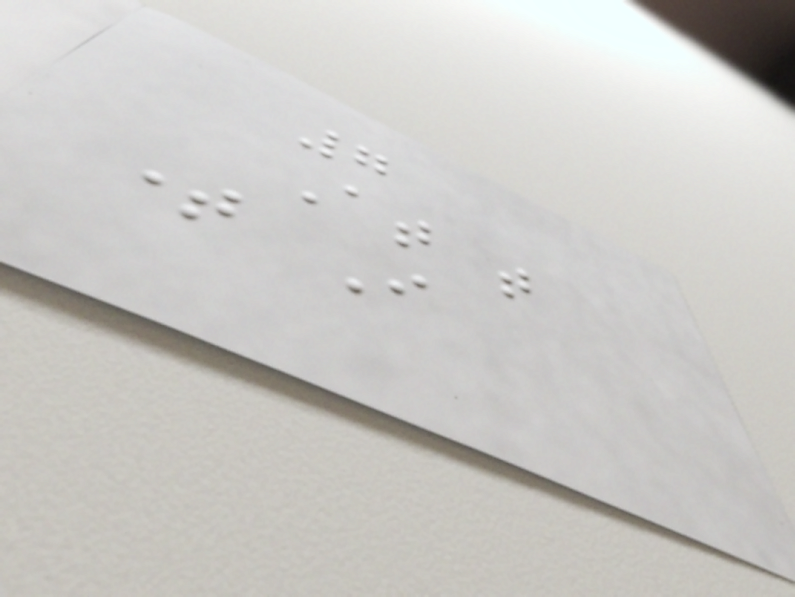7
At that
time I
